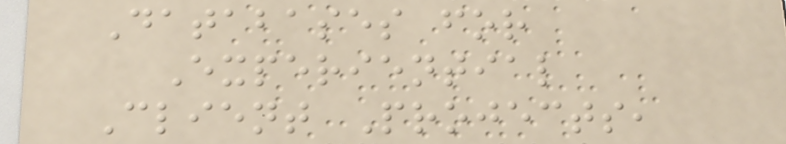Databases for
Experiential
Client Projects,
